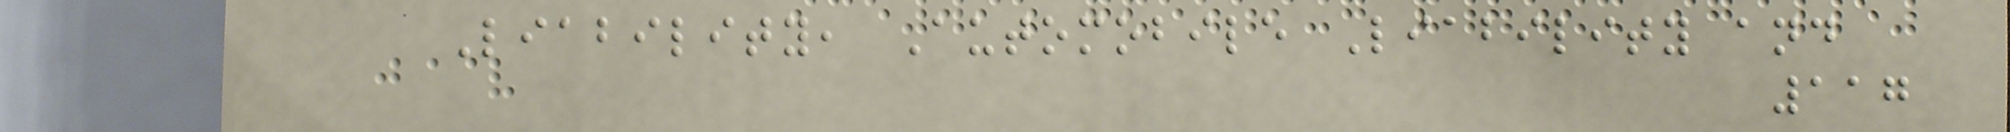Liability, Automobile Liability and
117
